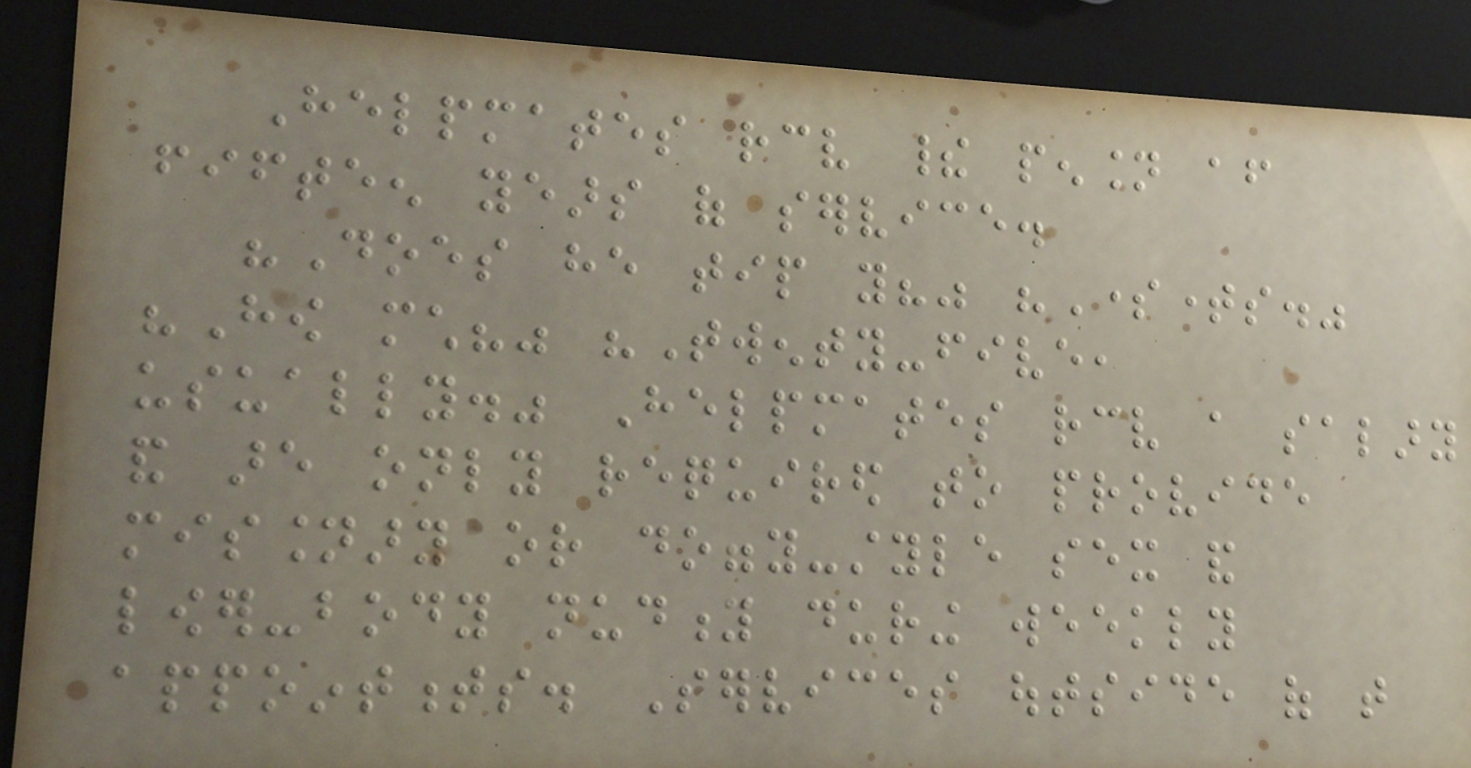Helpmates receive their pension after
fifteen years of service.
"Does he tip you?" "Sometimes."
"How much?" "Twenty-five,
usually." Helpmates receive a salary
and are only required to provide
missionary or doggy-style sex and
lower-body nudity during weekly
appointments. Services outside of that
